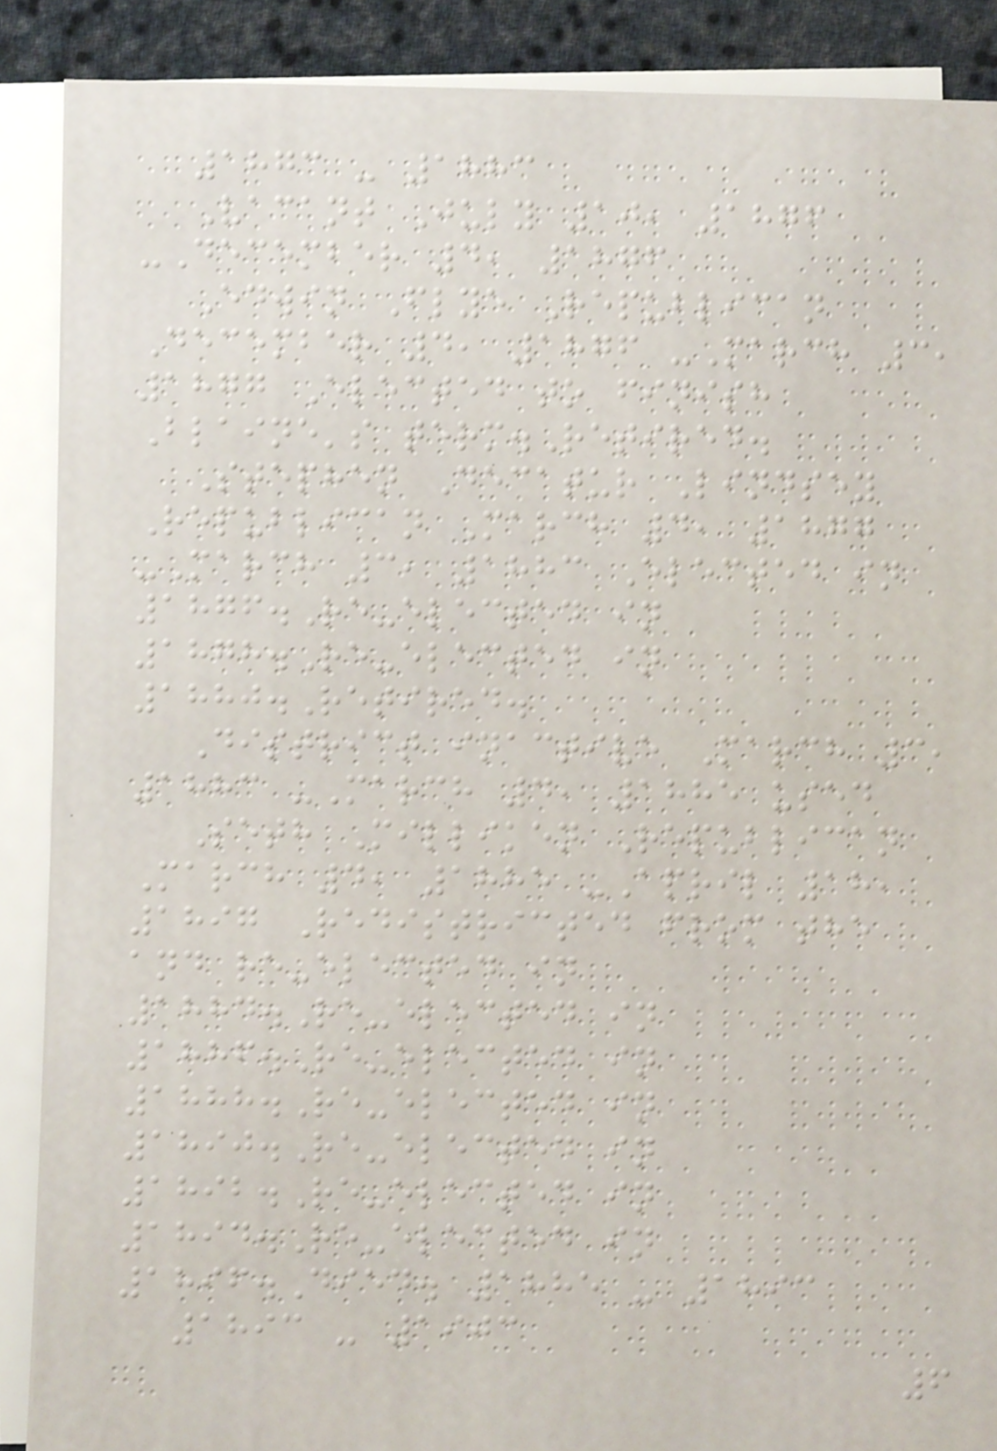1873 - 1883
Vacant July 10, 1876
-December 4, 1876
Edwin Flye Republican
December 4, 1876 -March 3,
1877 Elected to finish
Blaine's term.Retired.
Stephen Decatur Lindsey
Republican March 4, 1877
-March 3, 1883 Elected in
1876.Re-elected in
1878.Re-elected in
1880.Retired.
District inactive March 3,
1883 -March 4, 1885 used
Seth Milliken Republican
March 4, 1885 -April 18,
1897 Redistricted from the
and re-elected in
1884.Re-elected in
1886.Re-elected in
1888.Re-elected in
1890.Re-elected in
1892.Re-elected in
1894.Re-elected in
1896.Died. 1885 - 1893
1893 - 1903
6
